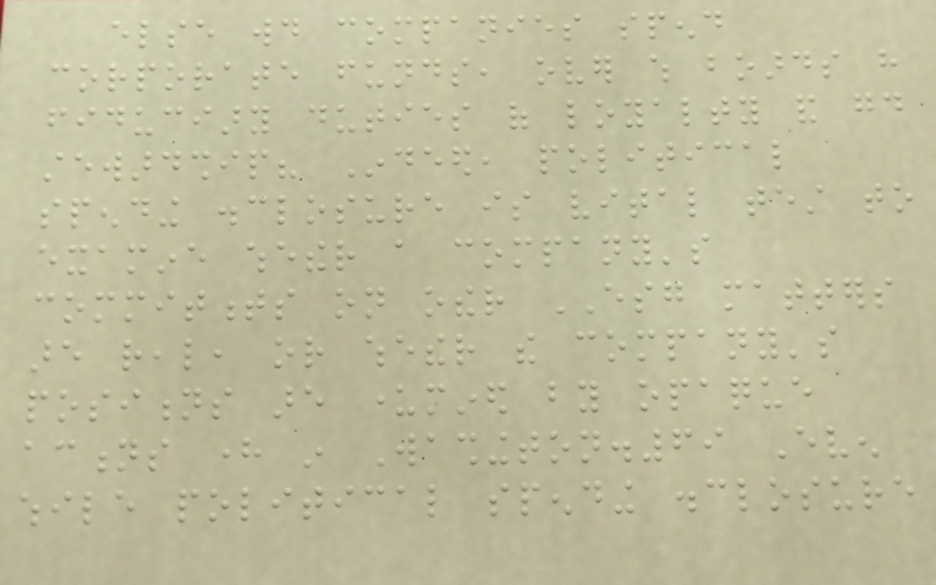else would companies spend
corporate funds, over which boards have
fiduciary duties of loyalty and good
stewardship? Indeed, political
spending disclosure is vital test to
examine whether a company's
commitments on other ESG matters
are real, or whether the company's
positions are undermined by opaque
actions here in Washington.69 Even
while political spending disclosure
